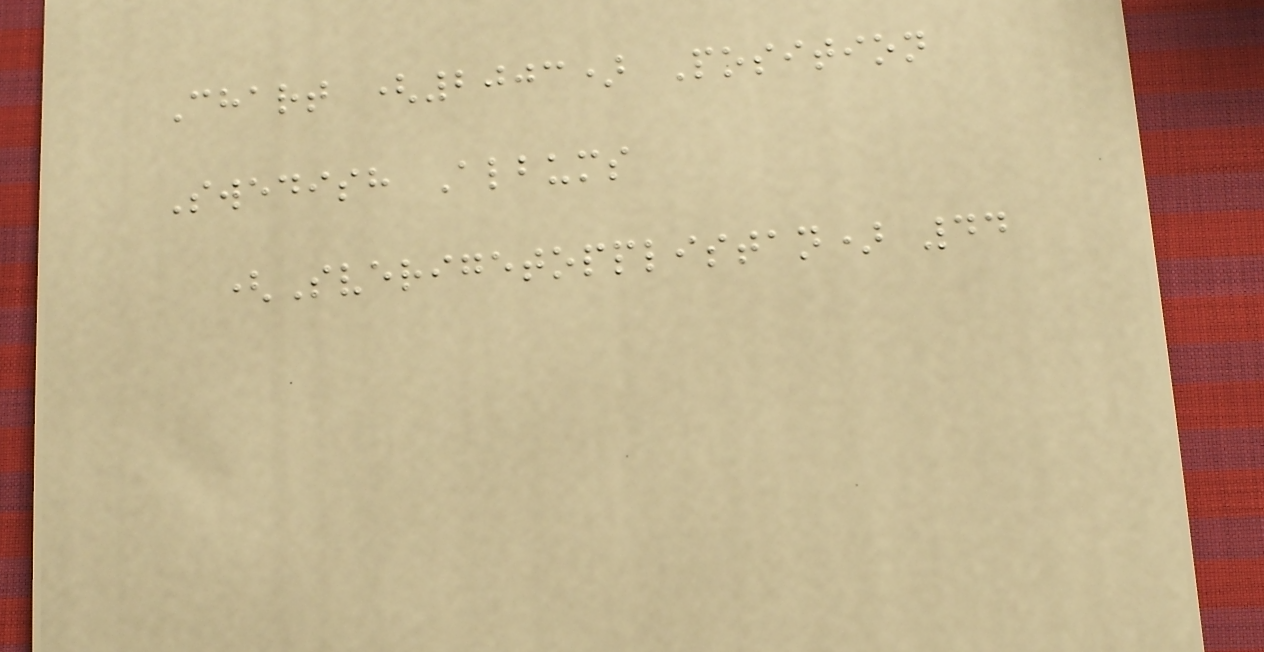Chart (2003) Position
Swedish Albums
(Sverigetopplistan) 44
